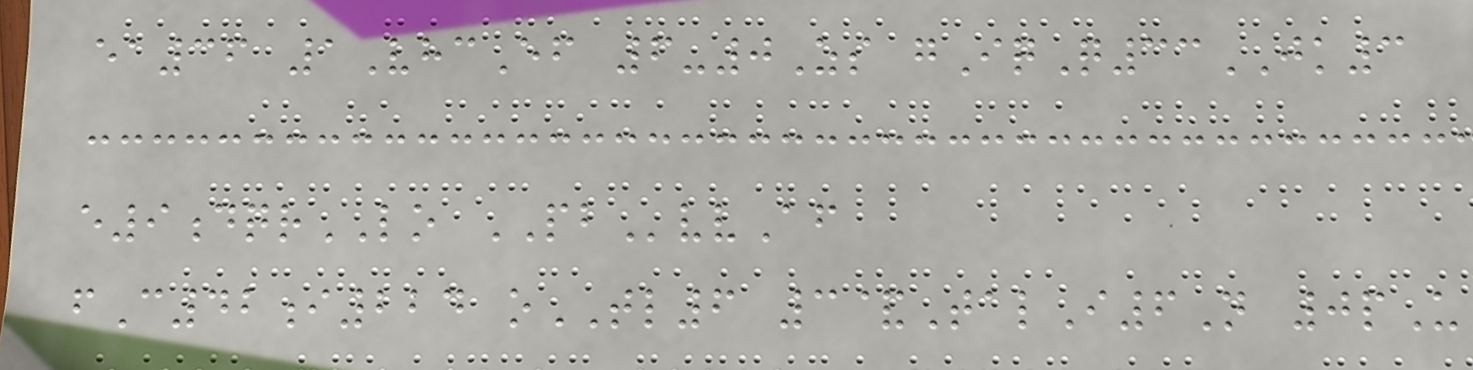ea36 1VhcEf 6-0Zs gIqQ33JK3
e9dqrLO PBvvAf
fC42i224 oTL6 3&TalI6N 0pU
